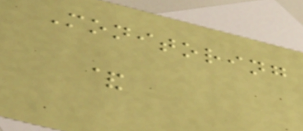Monitoring
&
